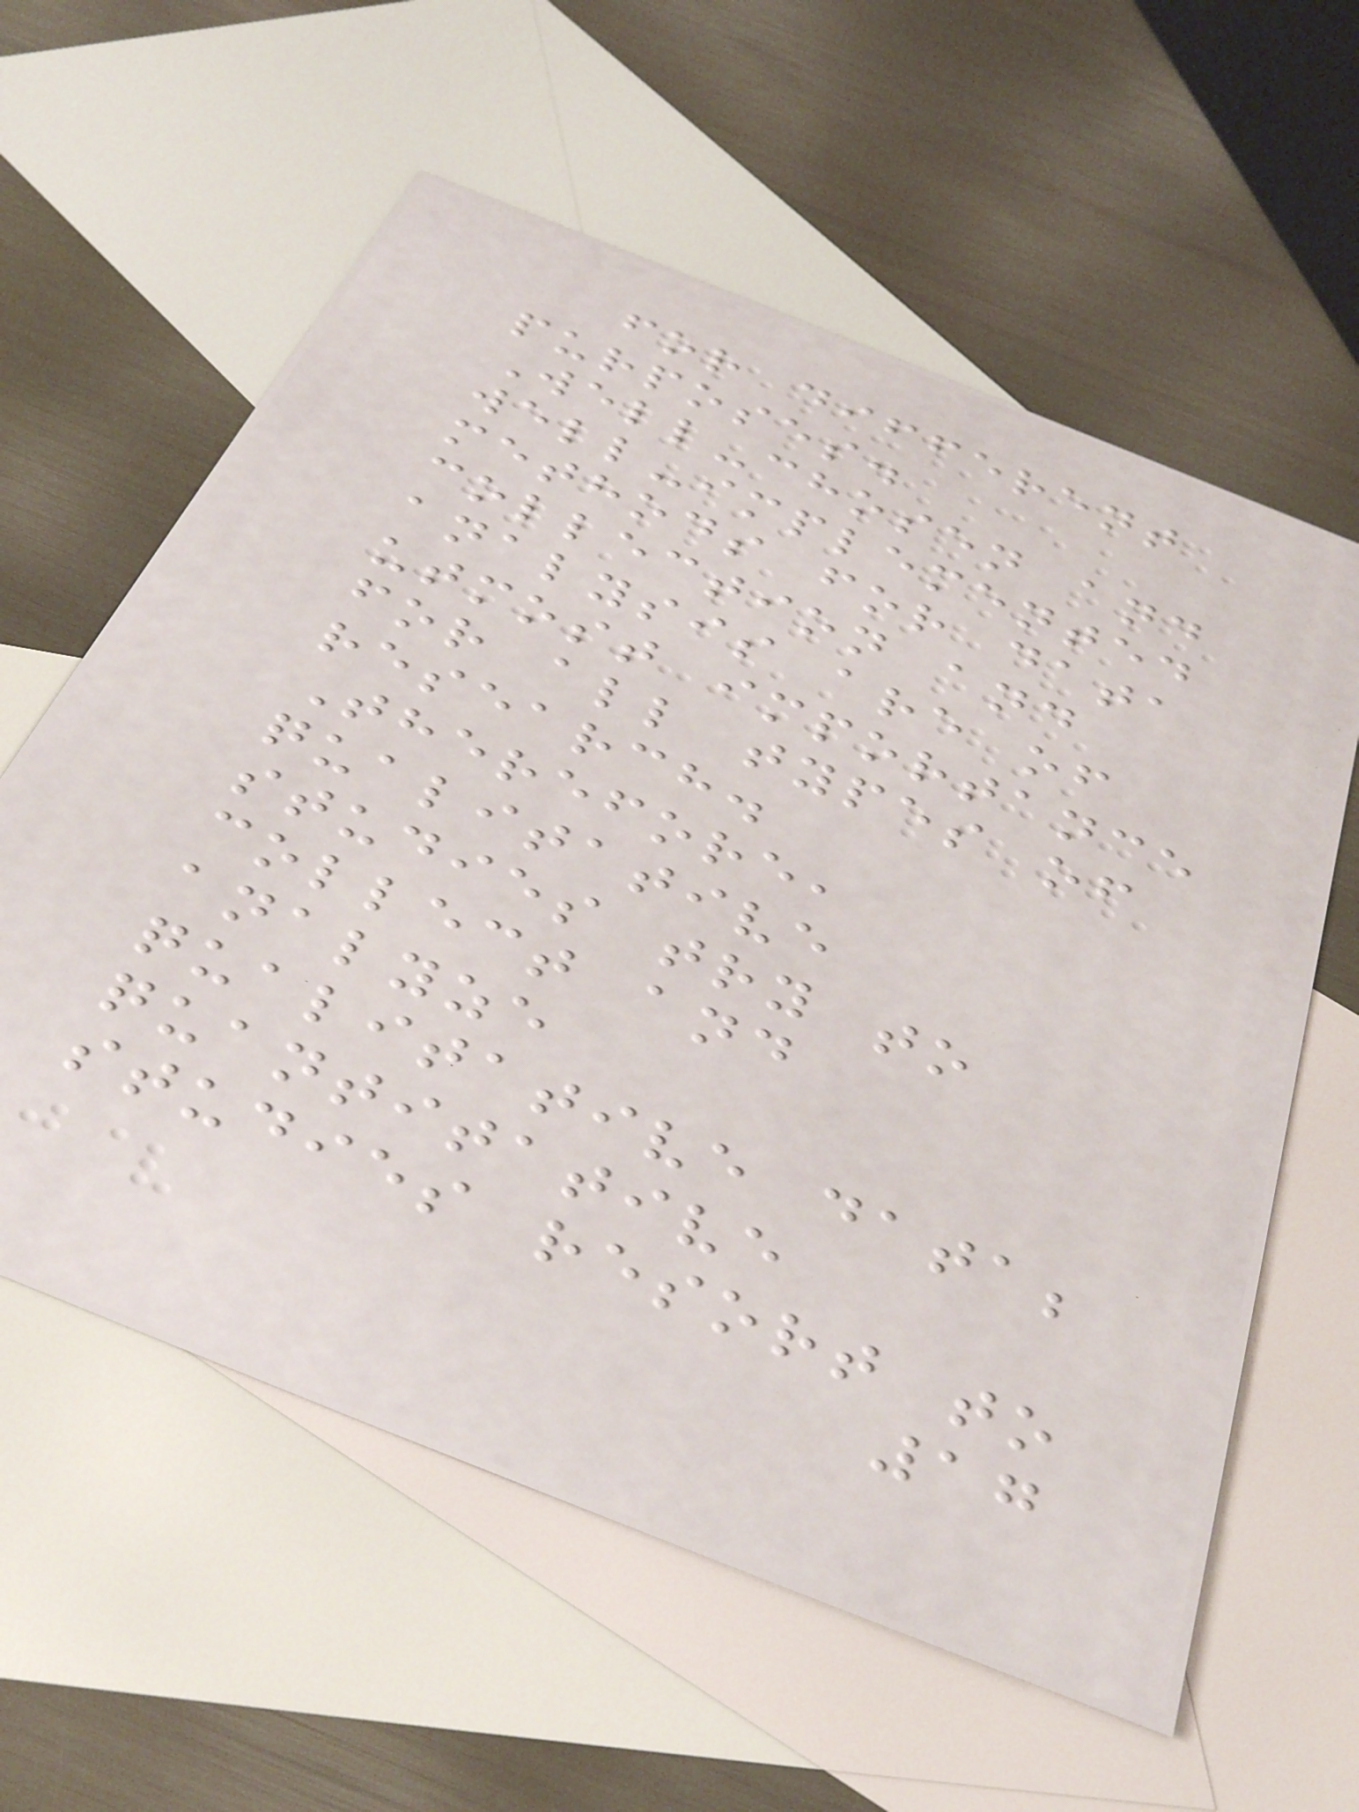for different
purposes.
Well-chosen and
well-implemented
methods for data
collection and
analysis are of
utmost importance
for all types of
research.
Therefore,
qualitative
studies try to
collect and
analyze
qualitative data;
quantitative
studies resort to
17
